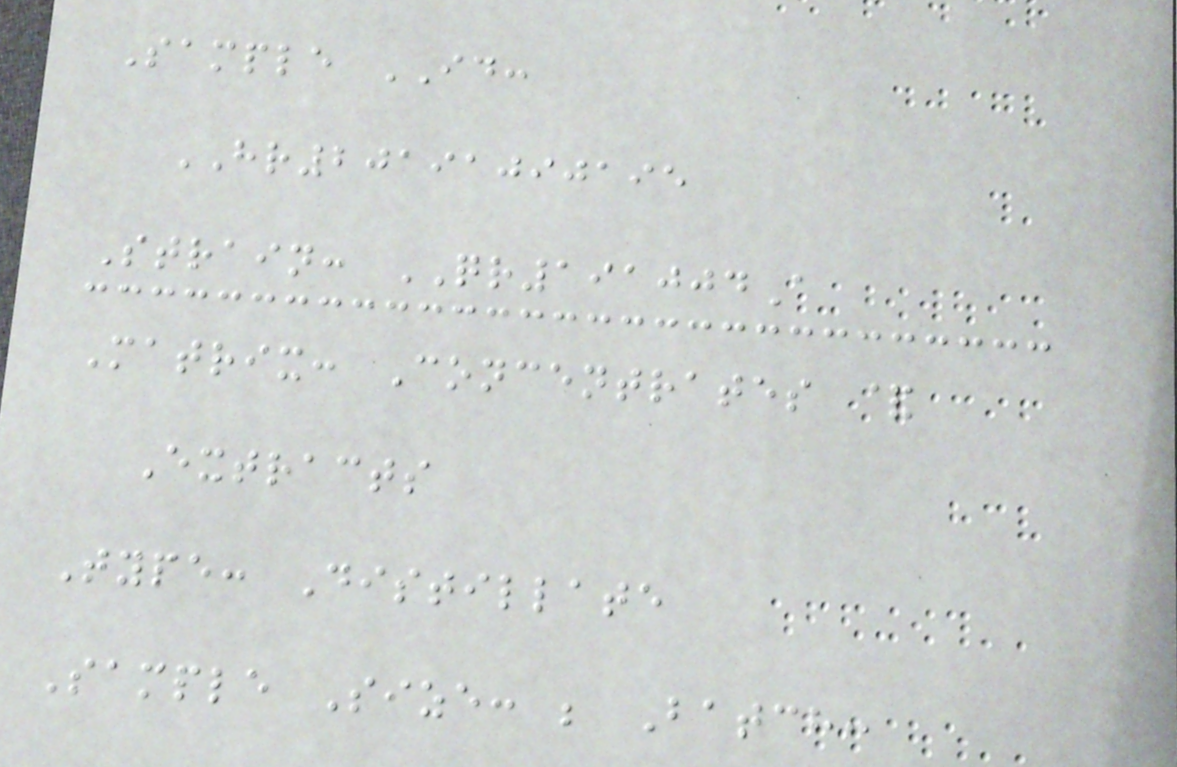Sample ID:
HR20191090195
Strain: QR191004A
Matrix: Concentrates &
Extracts
Type: Distillate
Sample Size: ; Batch:
